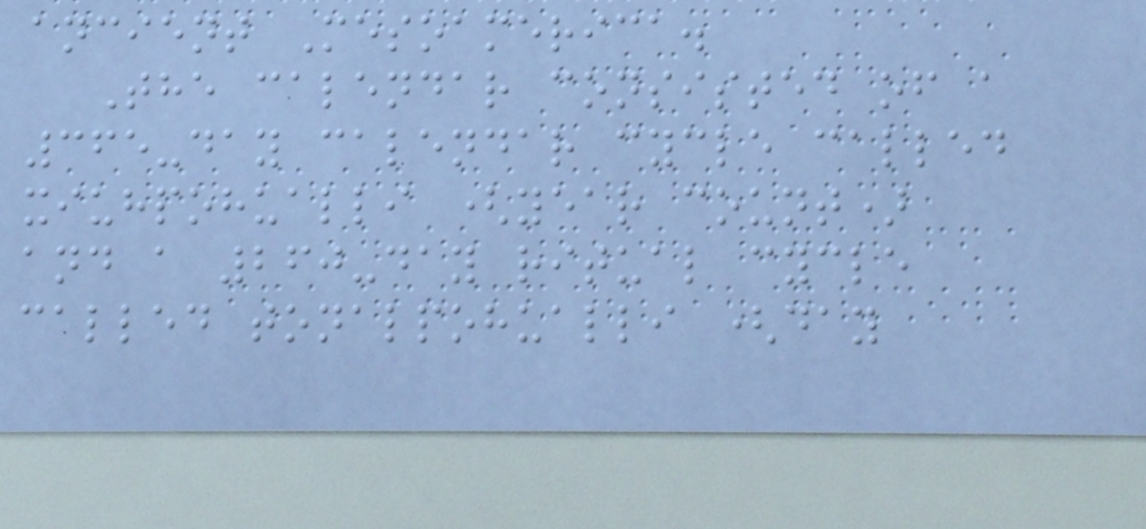ancient Mesoamerica.
The calendar consisted of a
365-day calendar cycle called
xiuhpohualli (year count)
and a 260-day ritual cycle
called tonalpohualli (day
